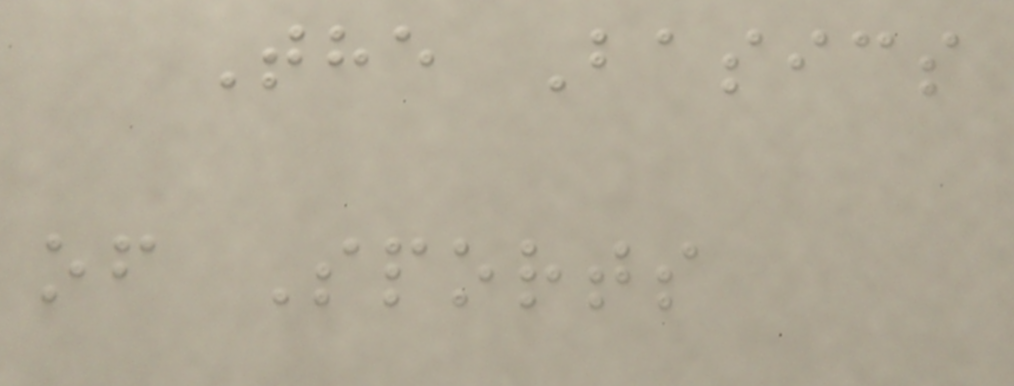The Basics
of Sports
